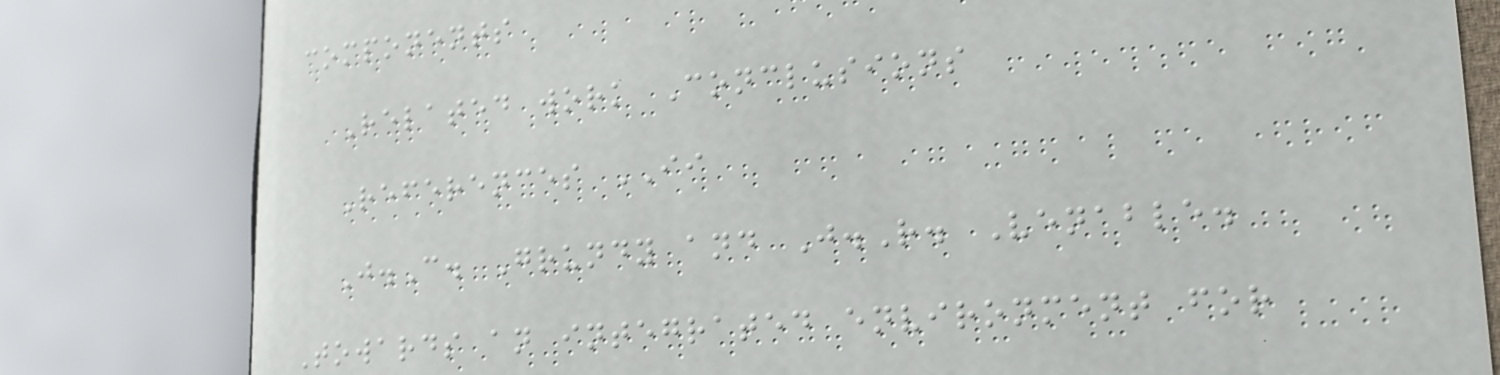components
Related work Conclusions
References II
J.C. Grundy and J.R. Venable.
Towards an integrated environment for
